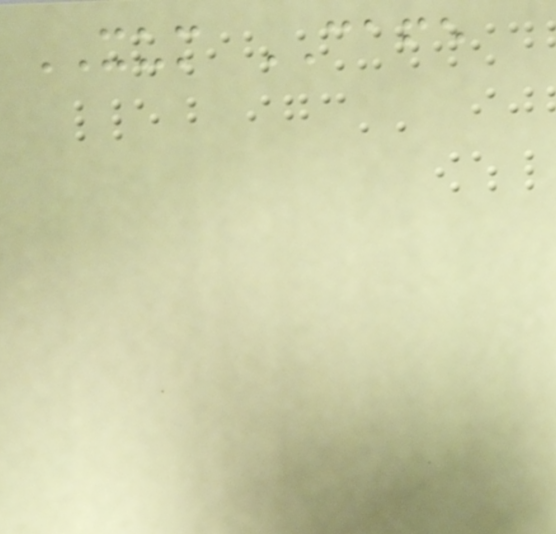XUM CAFE
